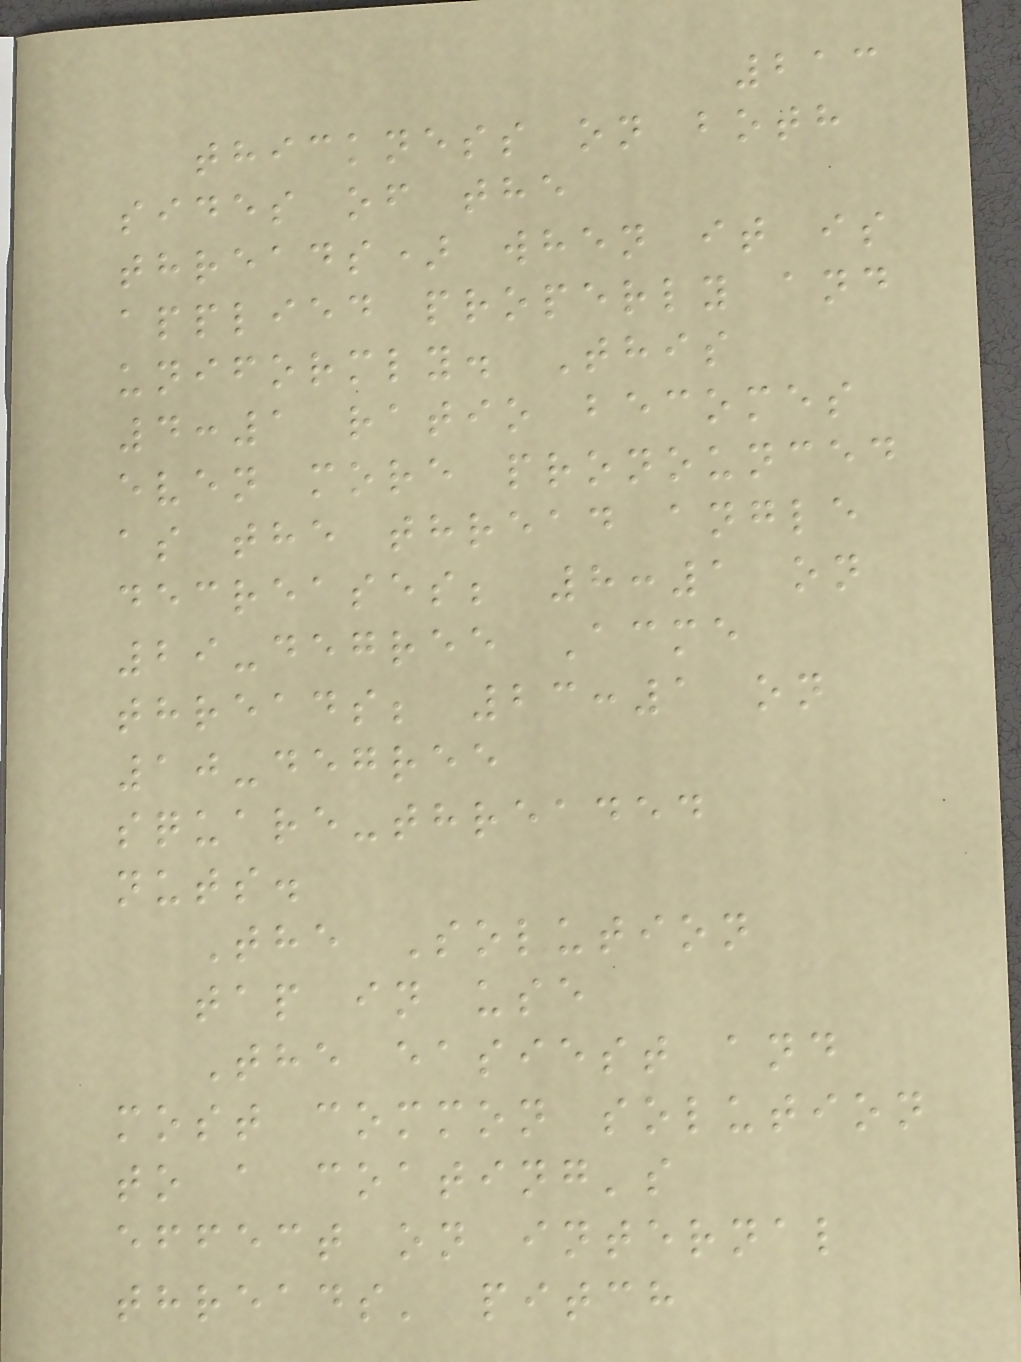213
thickness on both
sides of the
threads) when it is
applied properly and
uniformly. This
4:1 ratio becomes
even more pronounced
as the thread angle
decreases; 8:1 on
29-degree Acme
threads; 23:1 on
10-degree
square-threaded
nuts.
The Solution
tap in use
The easiest and
most common solution
to a coating's
effect on internal
threads' pitch
